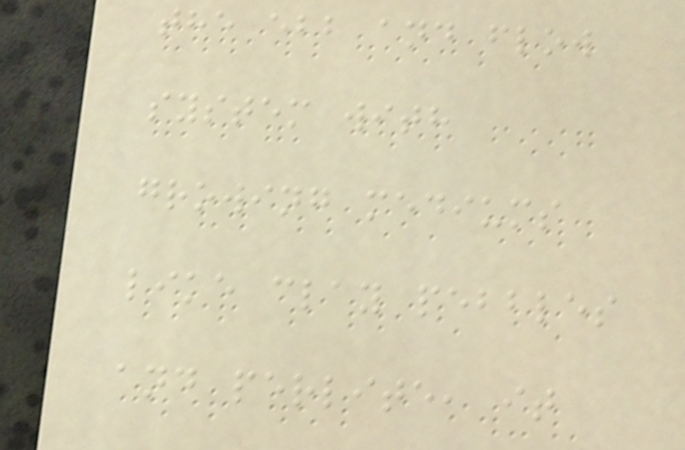the ebb and flow
system with
growing mediums
like clay pebbles
and perlite, it
